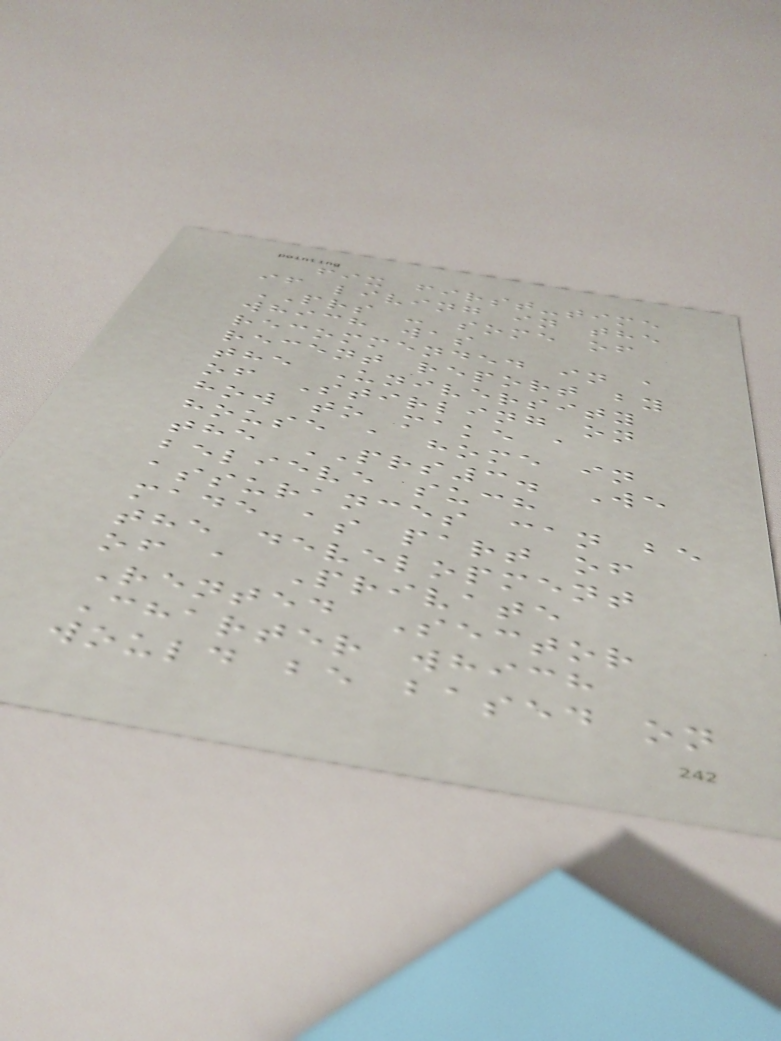fix first-time
if living in the
PRS - some of
which was
recommended in a
recent report by
the University
of Stirling on
how to make a
house a home in
the PRS3. We
believe such
assurances can be
made as part of
the development
of a Private
Rented Sector
Charter which
would be based on
